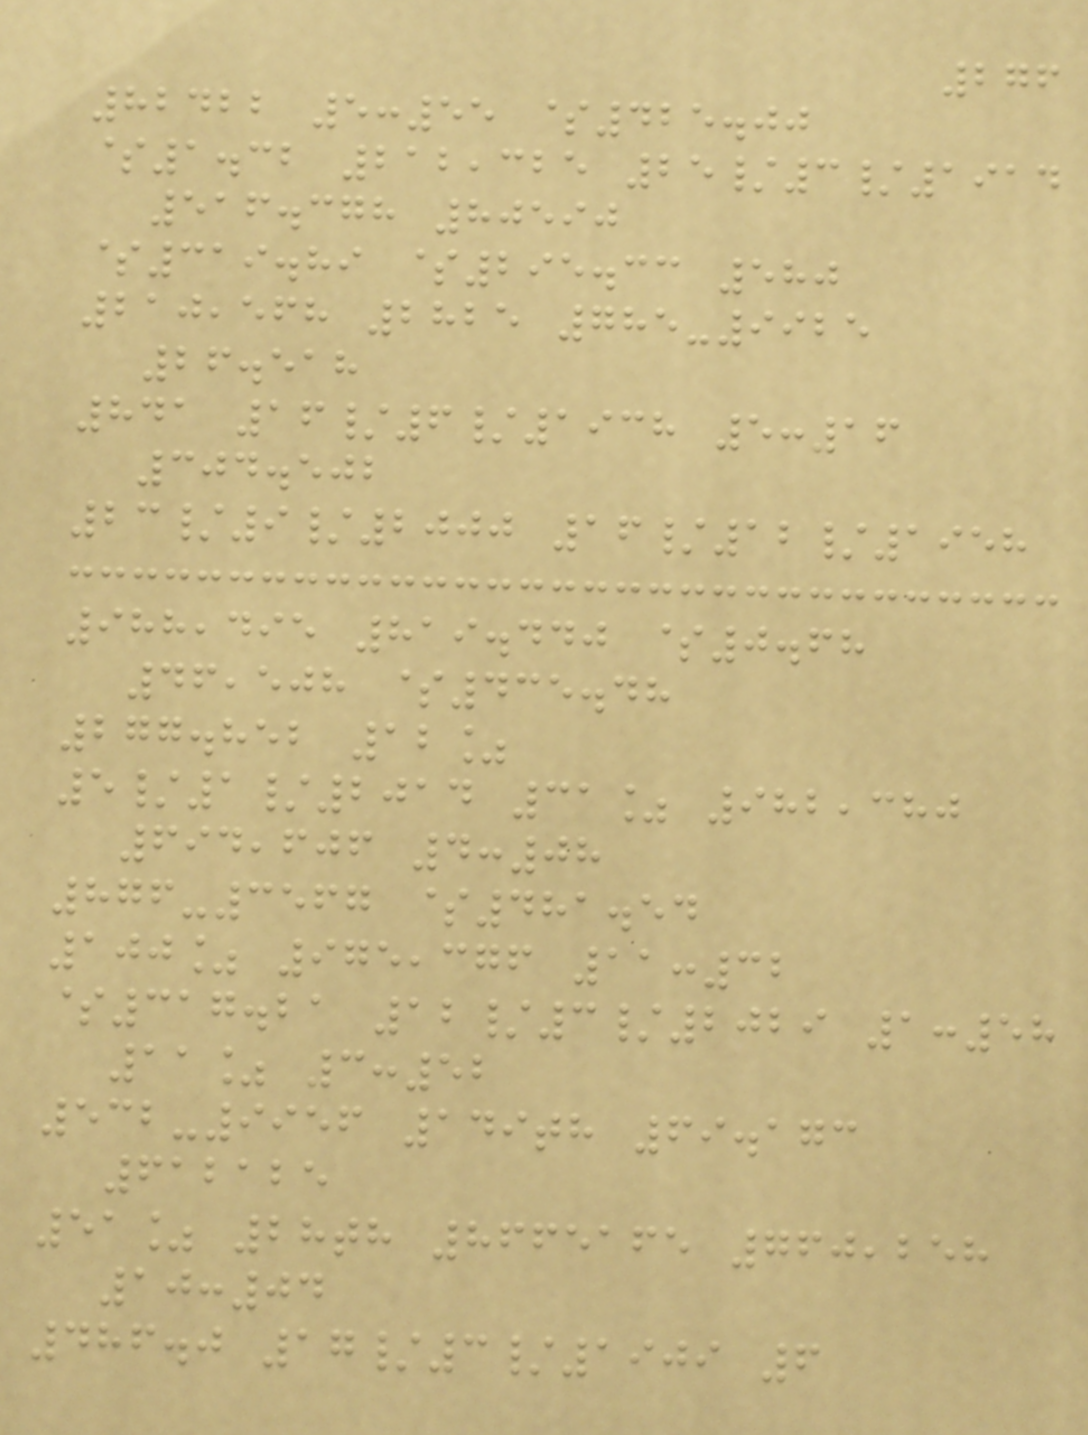276
82422 5:55 $425.00
$1.32 212,325 25/3/1914
516.378 80590
$319.89 $295.33 580
210,568 2825 785-9925
26.518
841 16/6/1938 5:16
304.502
23/9/2000 16/12/1958
988,495 819.440 $0.68
46,508 $435.48
277.852 12%
5/1/2014 31% 982,380
694,606 4:08
876-3567 $481.54
100% 975,376 11:32
$317.21 12/3/2029 1:58
11% 3:52
532-9956 149th 69.173
612125
51% 28th 8665165 760,258
10:04
486.0 17/3/1909 6
